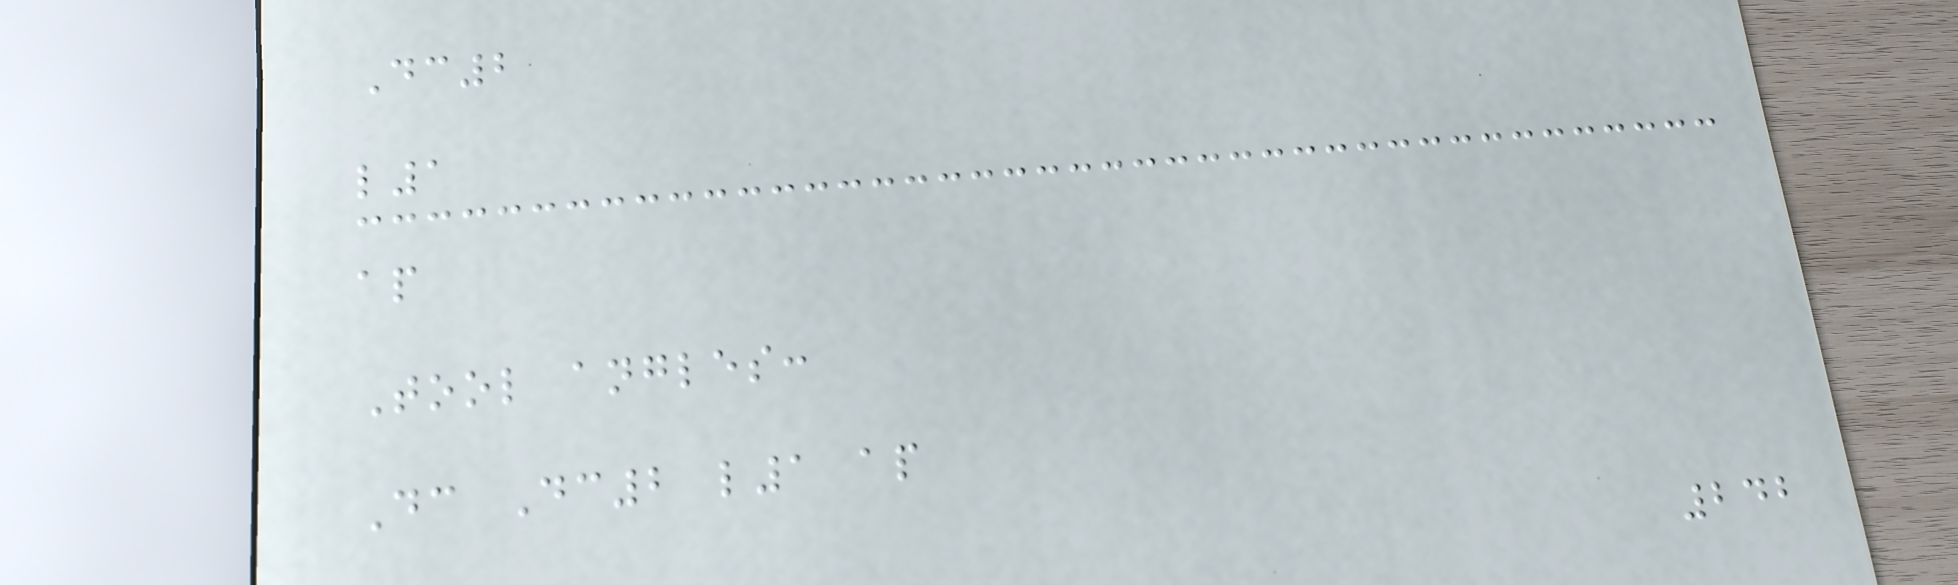Dc2
l1
ap
Tool angles:
Dc Dc2 l1 ap
242
